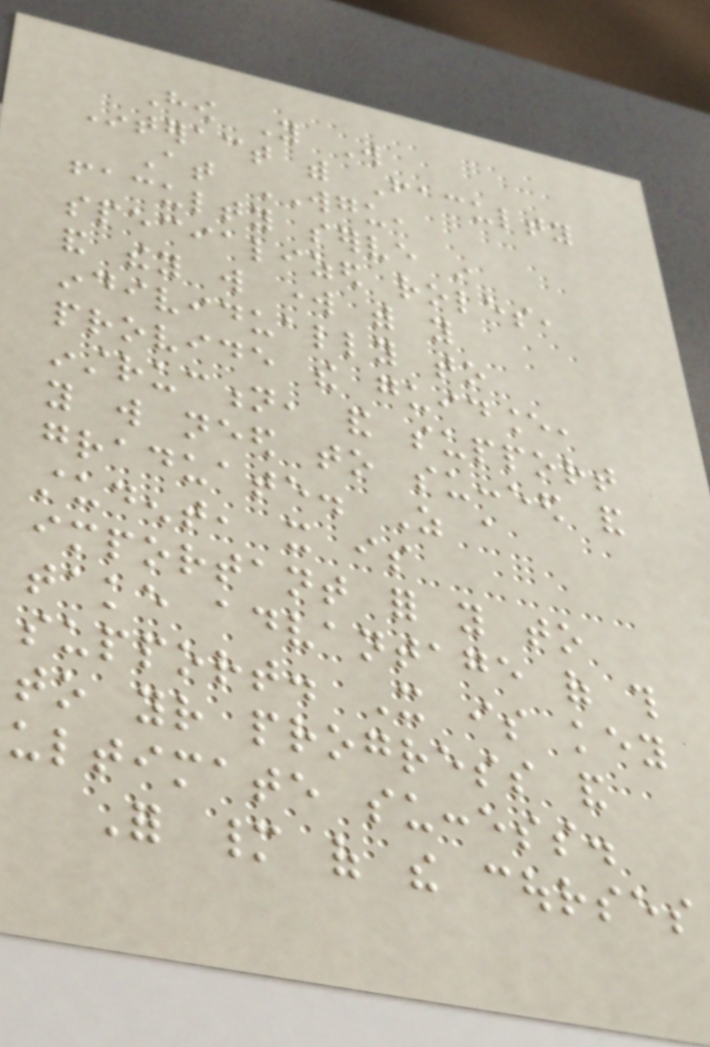How You Will
Interact with Faculty
At WGU,
faculty serve in
specialized roles,
and they will work with you
individually to
provide the guidance,
instruction, and support
you will need to succeed and
graduate. As a
student, it is
important for you to
take advantage of this
support. It is key
to your progress and
ultimate success.
For many of the courses
